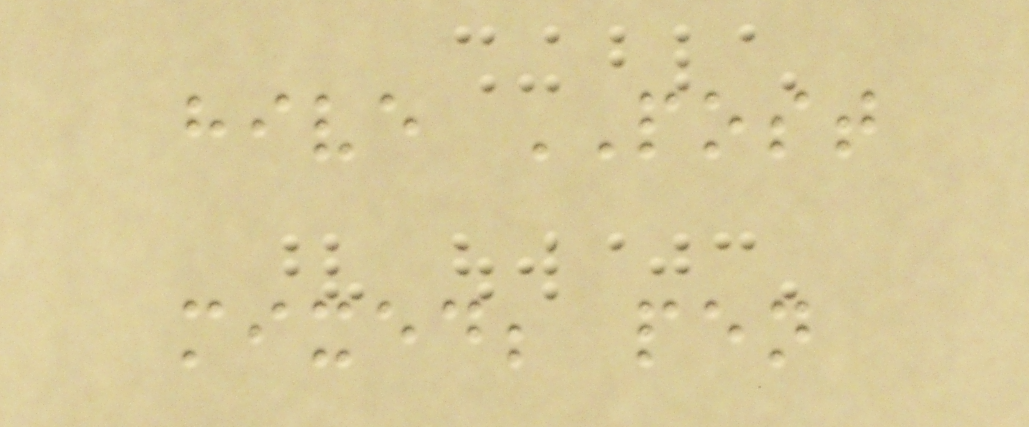hive POST
mixed; pen
